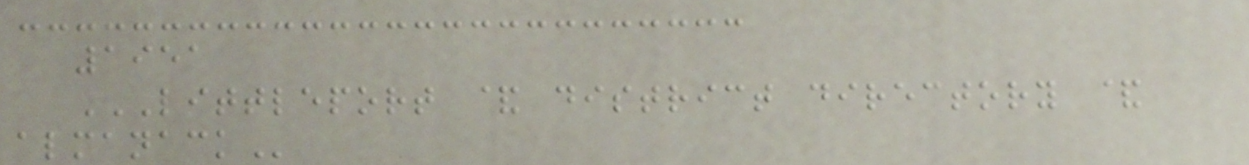1951
LITTLEPORT & DISTRICT DIRECTORY &
ALMANACK
